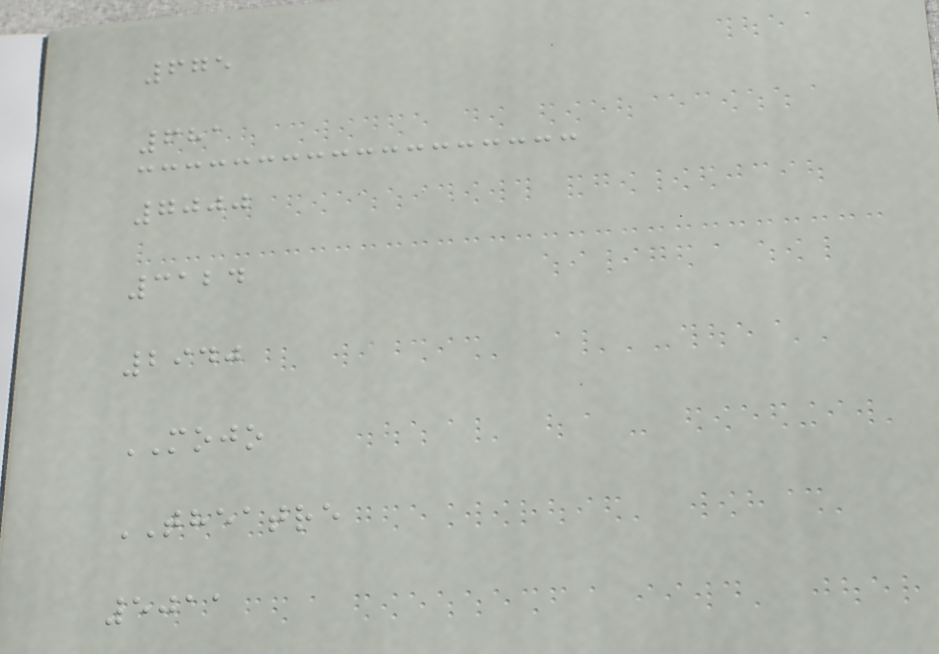675
681
7000
3124
2940
MOJO
THEATRE
5011
